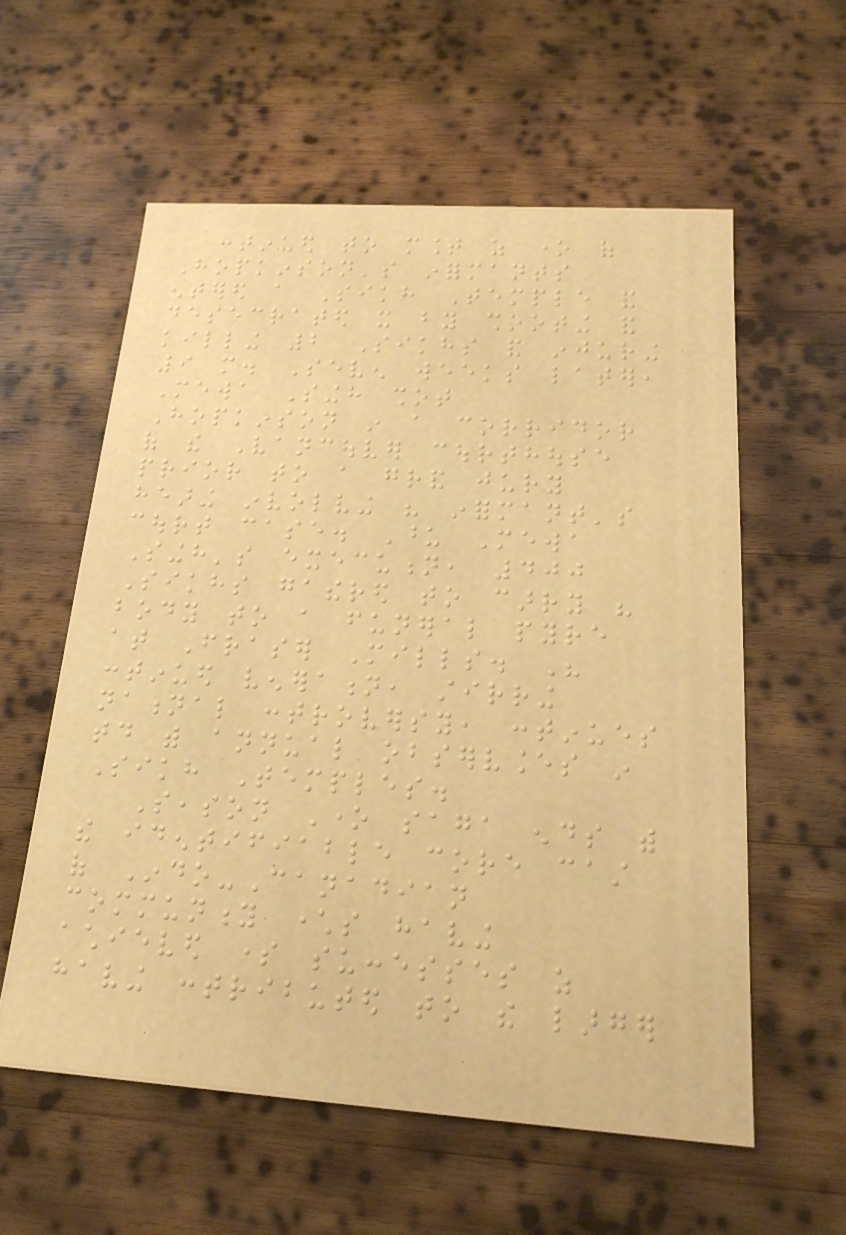continued to mount as one of
Hopkinson's informants
entered a Sikh Temple and
desecrated it by shooting and
killing 2 Sikhs and injuring
9 more. Seven weeks later,
Mewa Singh shot
Hopkinson in a corridor
of the Vancouver courthouse
prior to a grand jury
hearing involving his informant's
court case. Upon Mewa
Singh's execution, 400
Sikhs gathered to carry his
body to a funeral pyre
at Fraser Mills. His
continued veneration, stirring
national controversy, continues
today with annual observances in
Sikh Temples.
Season One saga ends with
the identifiable core cast
of Indo-Canadian
community characters having
achieved some successes as
having contributed to the larger
